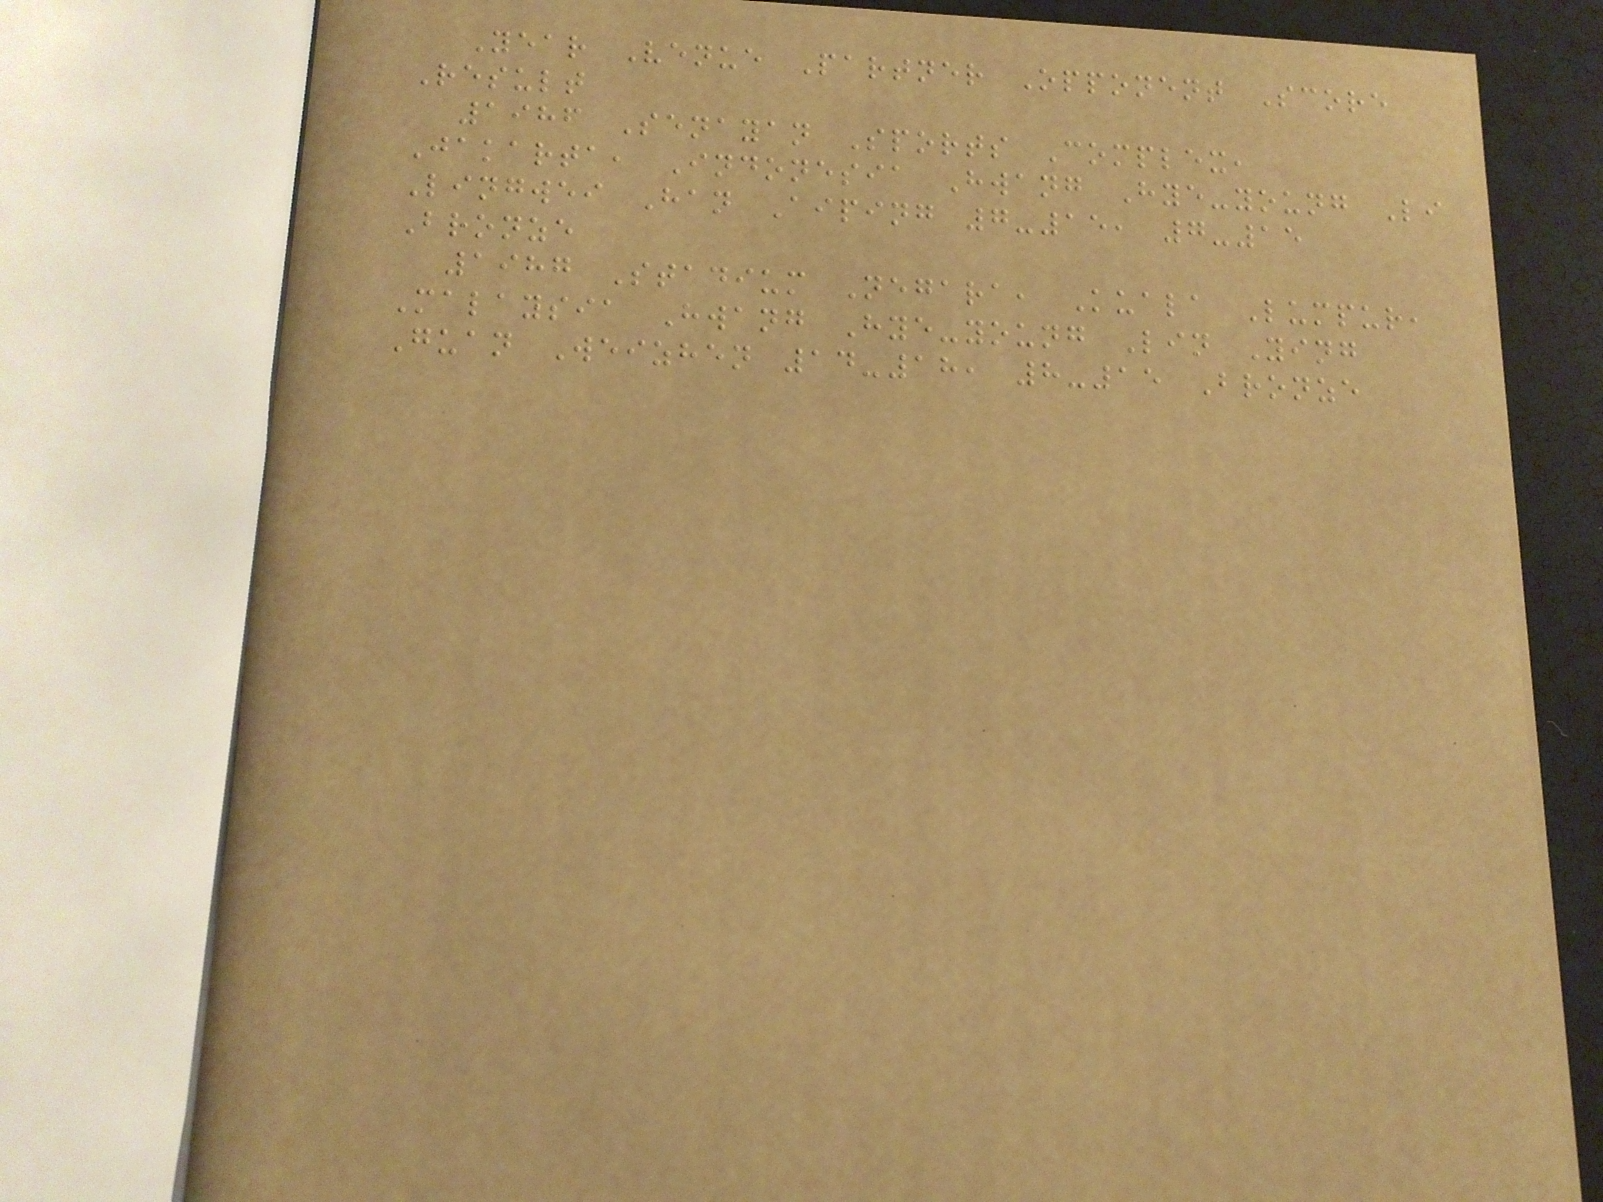Year Venue Partner Opponent Score
Result
1986 Senayan Sports Complex,
Jakarta, Indonesia Hwang Hye-young Li
Lingwei Han Aiping 7-15, 7-15
Bronze
1987 Stadium Negara, Kuala Lumpur,
Malaysia Hwang Hye-young Lin Ying
Guan Weizhen 14-18, 8-15 Bronze
